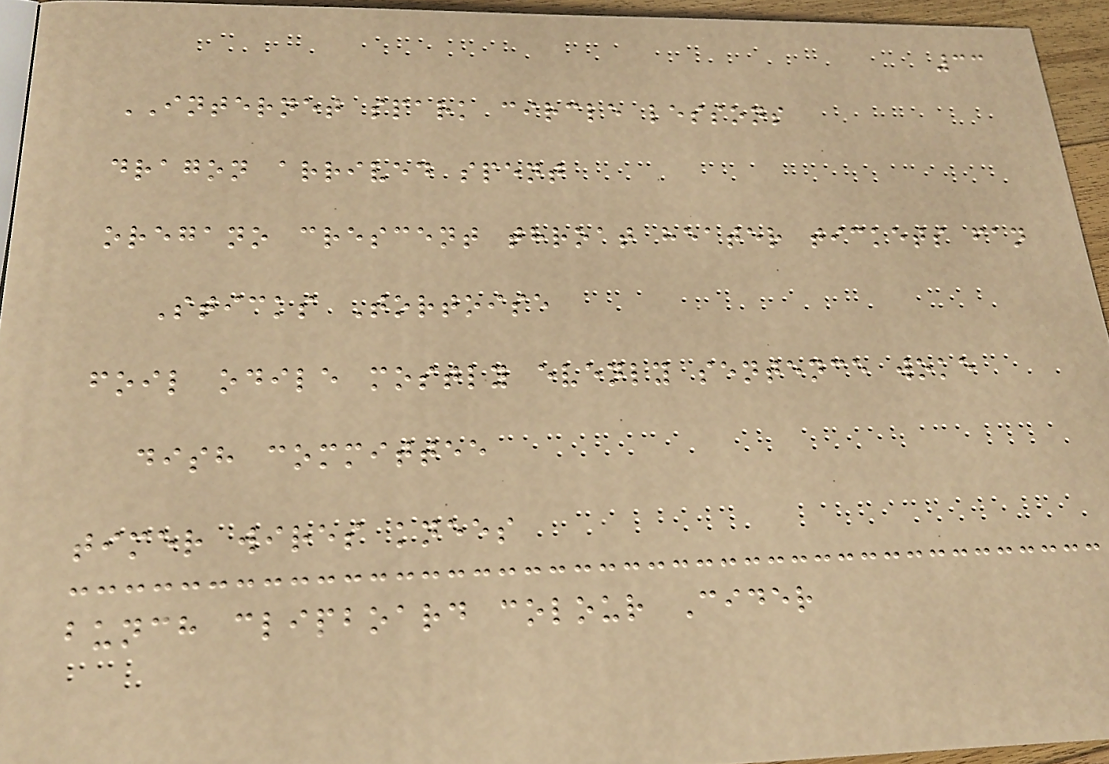33
INTERNET spark circle lessons
dragon arrived spent
oregano crescent throat heater tickets fan
Sticks Tortoise
foil odile mostly evenly sentence woke
dish committee
timer wires knees
bunch clipboard colour Cider
